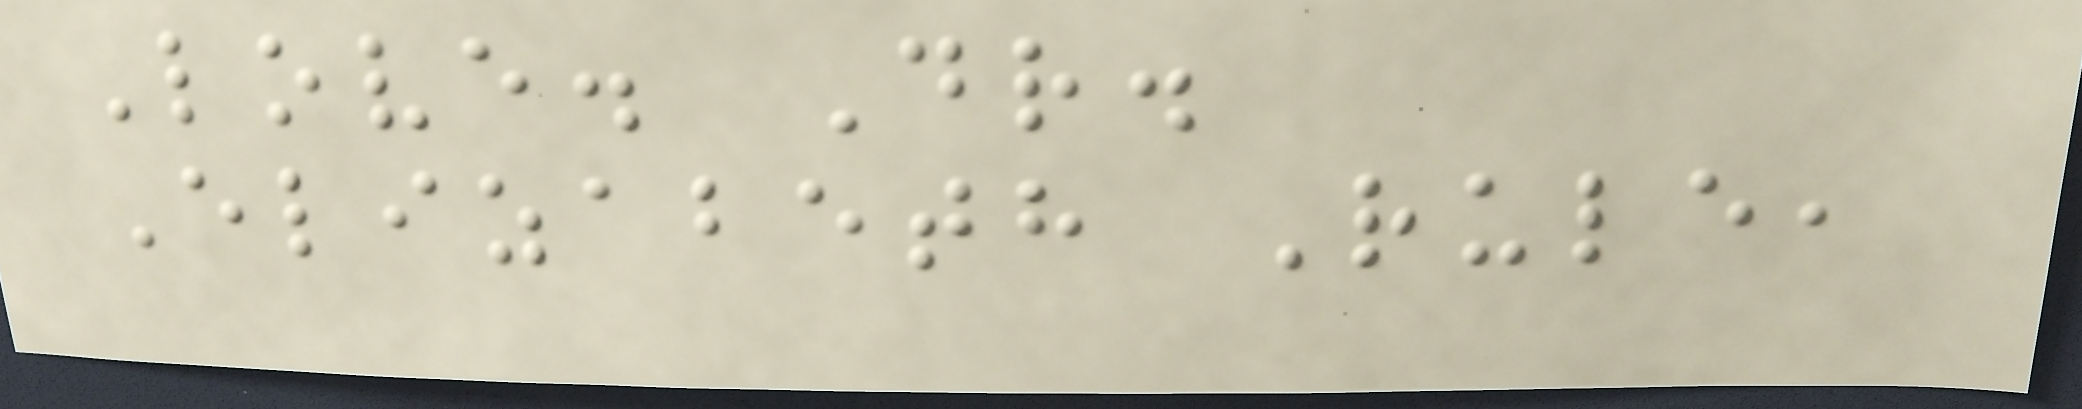Love. Dr.
Elizabeth Rule,
